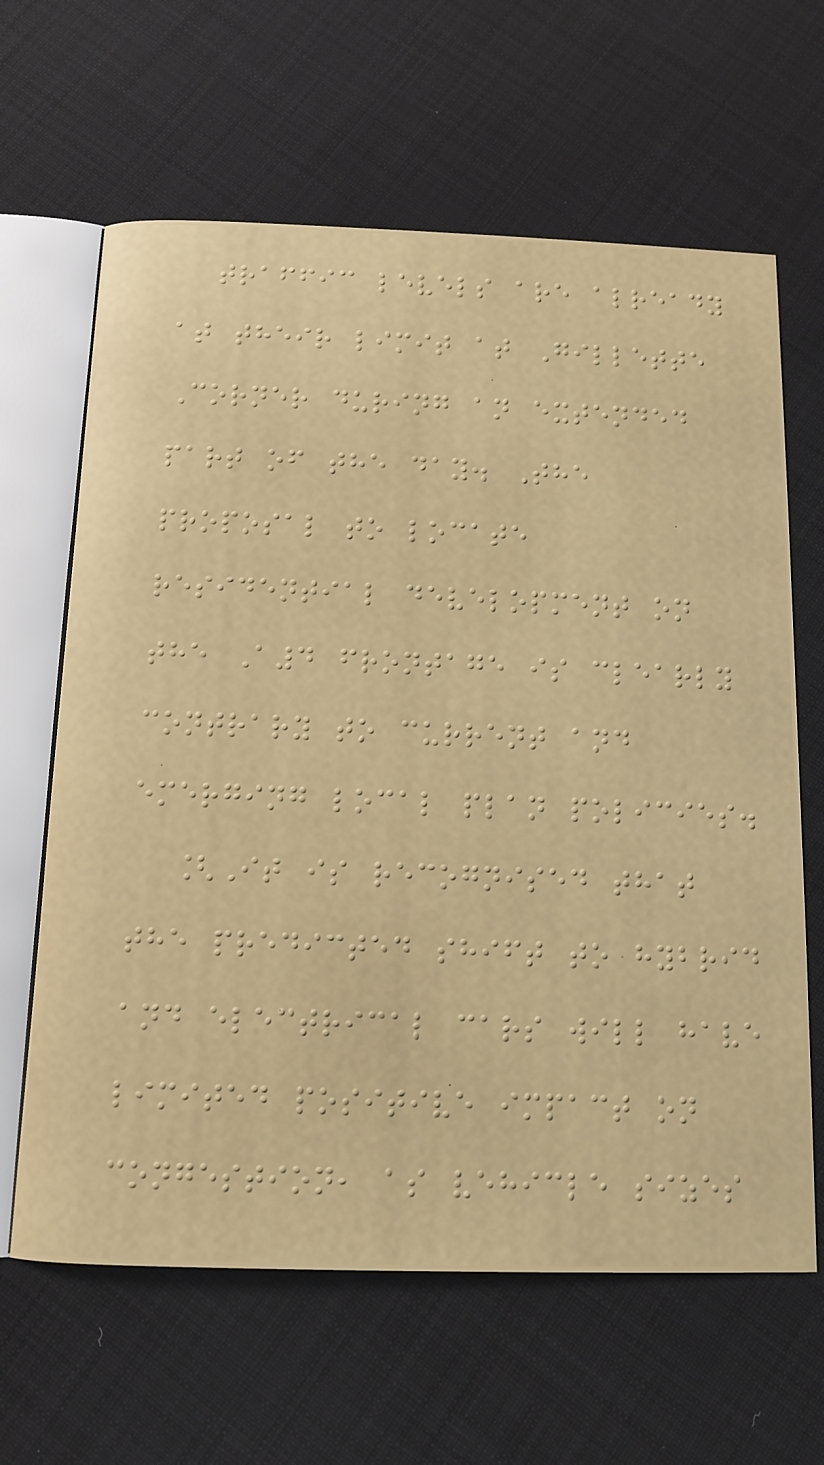traffic levels are already
at their limit at Gillette
Corner during an extended
part of the day. The
proposal to locate
residential development on
the A4 frontage is clearly
contrary to current and
emerging local plan policies.
[It is recognised that
the predicted shift to hybrid
and electrical cars will have
limited positive impact on
congestion, as vehicle sizes
